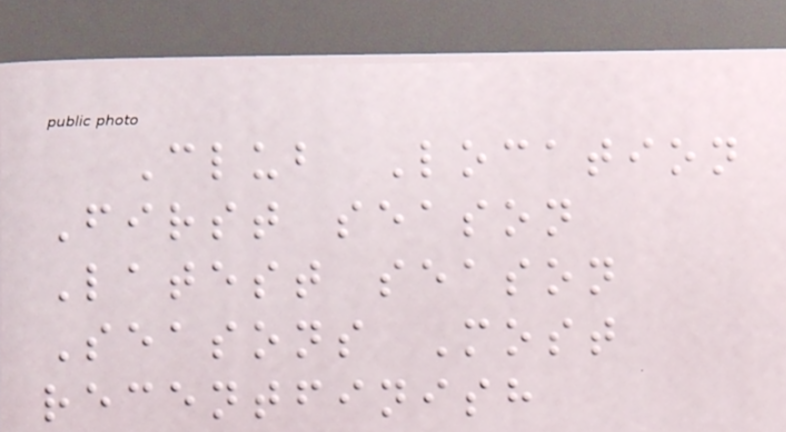Club Location
First season
Latest season
Seasons Most
recentfinish
